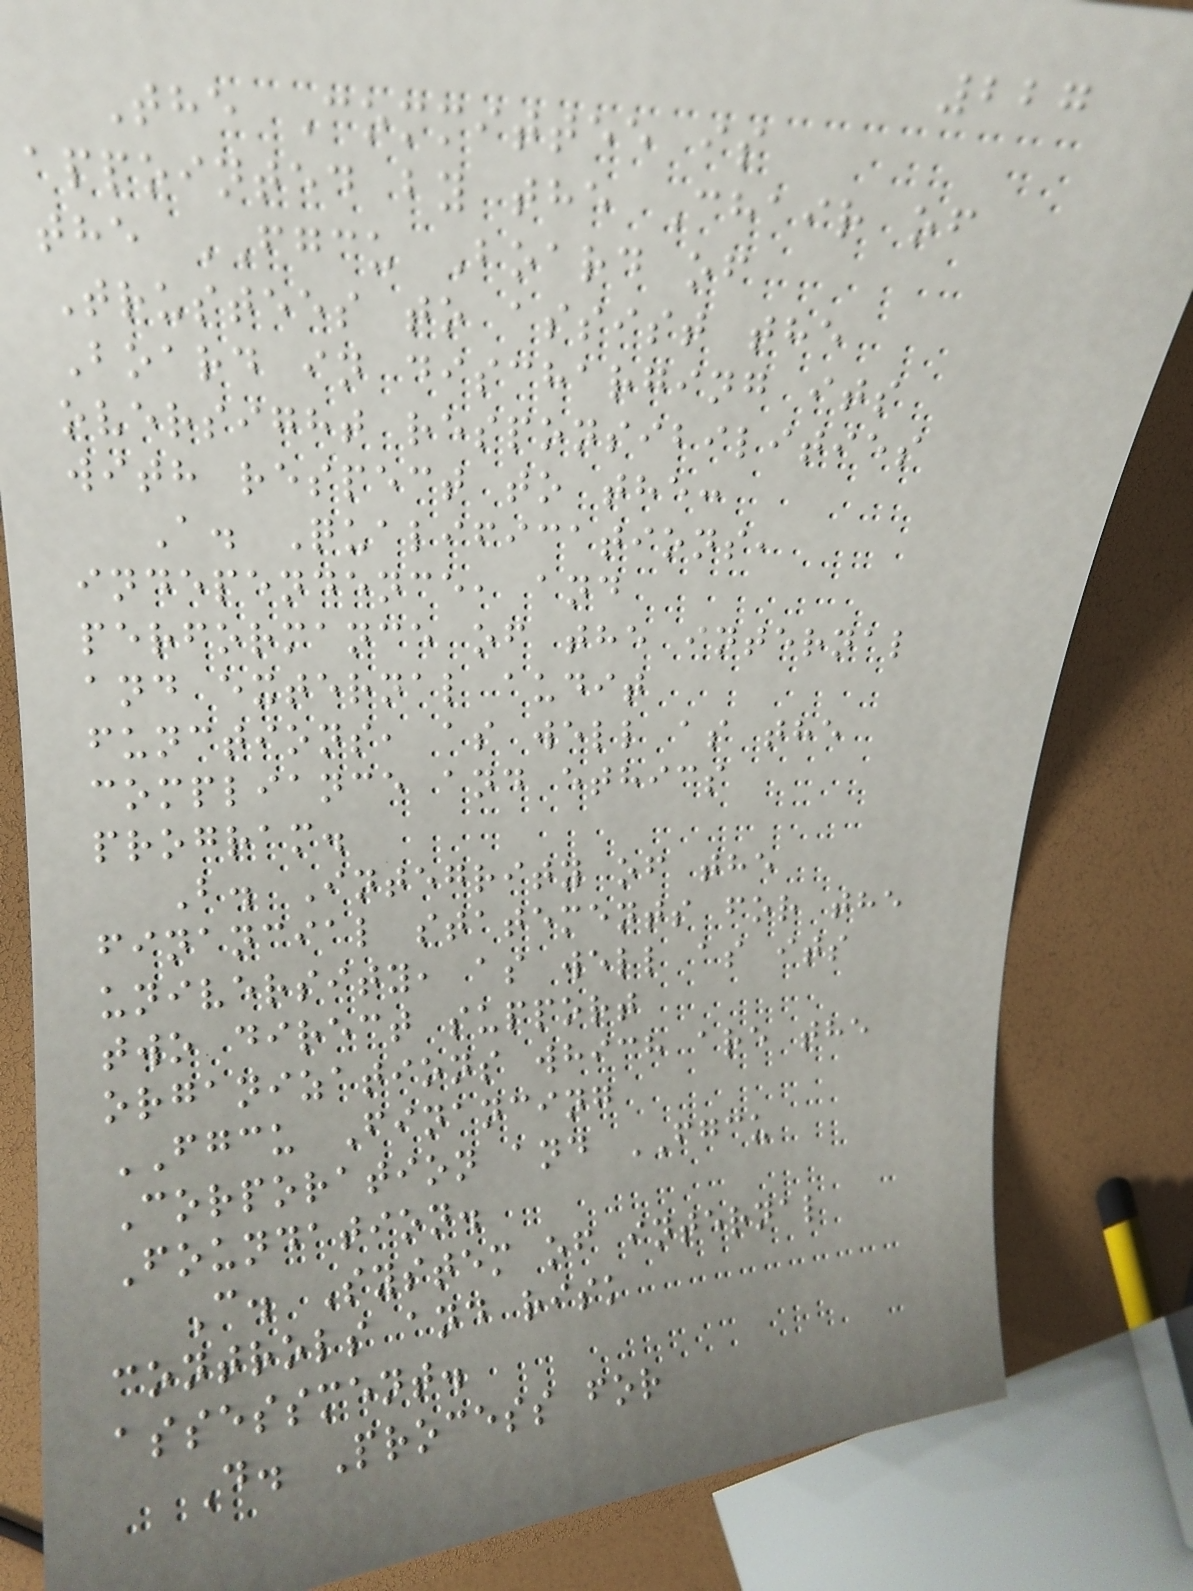227
The Committee is
appointed by the Chair of
the FGCU Board of
Trustees to assist the
Board in discharging its
oversight responsibilities
with respect to the:
A. Qualifications,
independence, and
performance of the internal
and external audit
functions, as well as the
compliance and ethics
program.
B. Integrity of the
financial statements for the
university, as well as its
two direct support
organizations which are the
FGCU Financing
Corporation and FGCU
Foundation.
C. System of internal
controls and risk
assessment.
D. Process for
